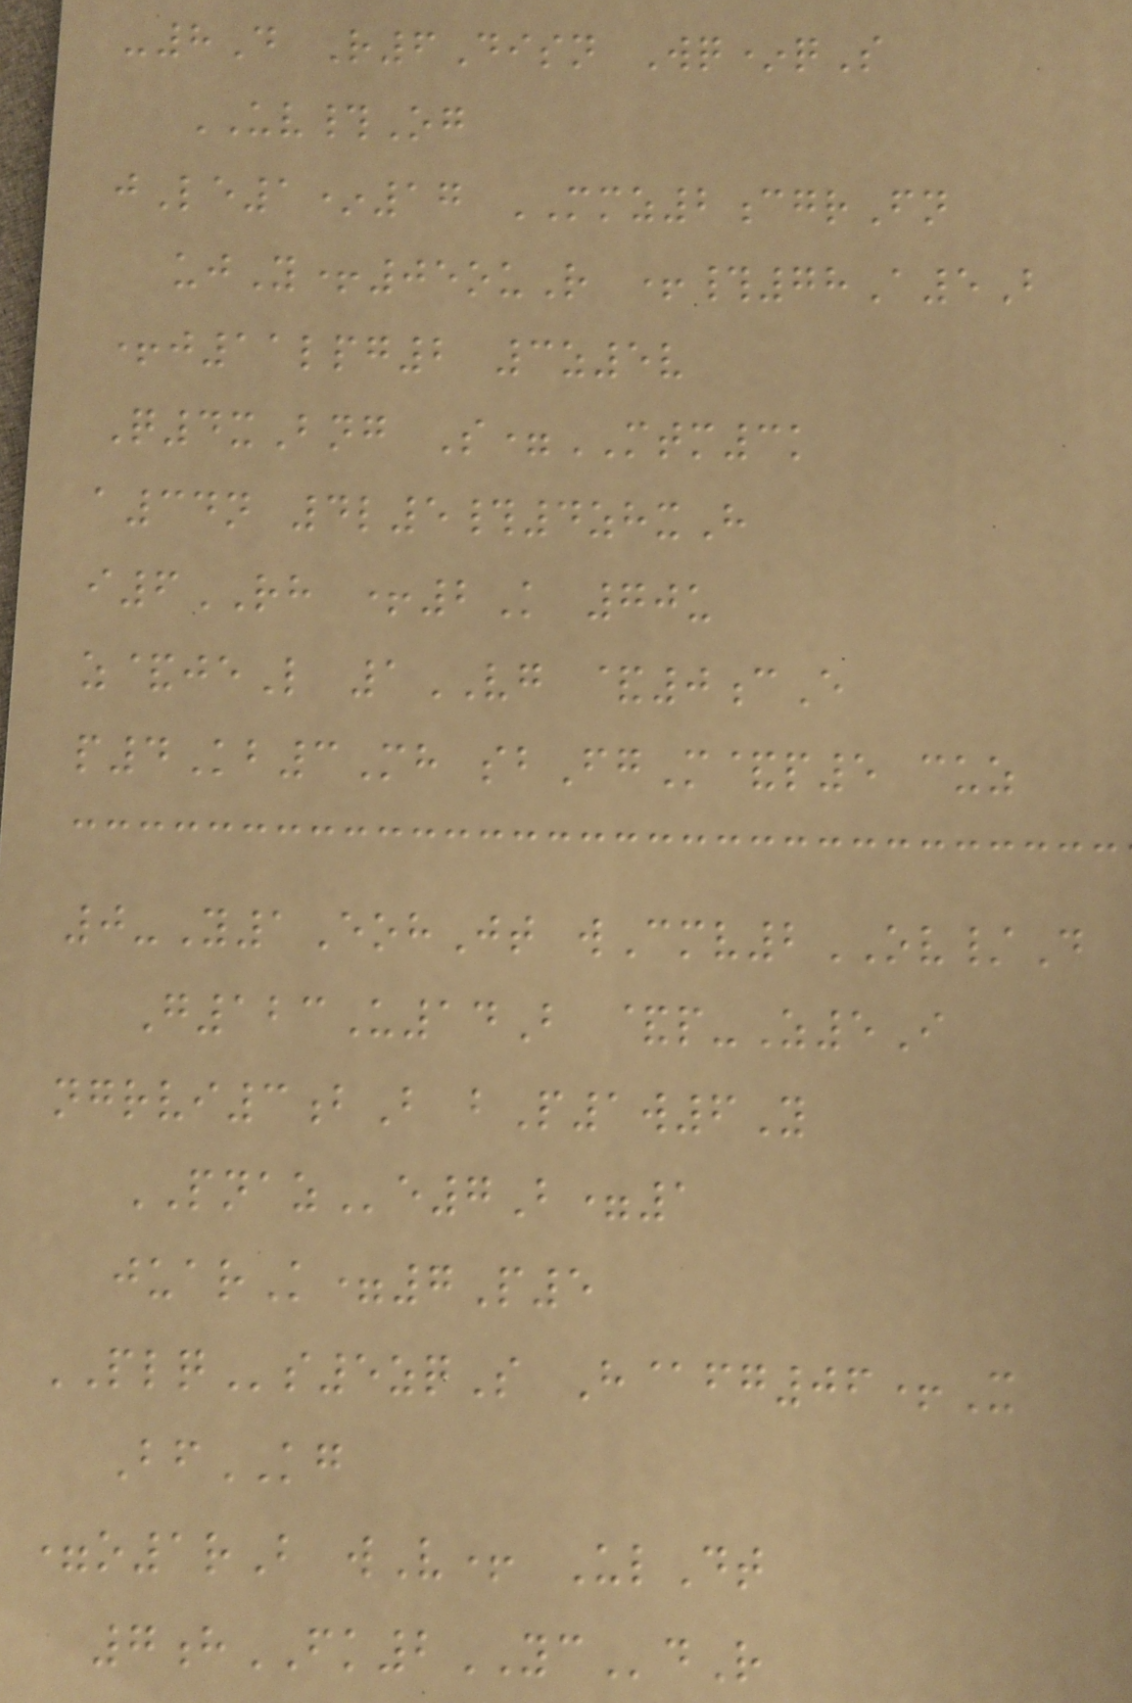-8D R6Disn Wq*qS
UV#Og
jLe1*17 MMZ2cgrFn
ujY+05ouR +#78A5B
+j11lpg2 3z5v
Q4xBng S=MTM3k
a34n 4l5#4zhxH
i6RH +2K 70u
z&jeL 1VG &0cE
p4Kb3Mh sbFgM&p5 cuz
0-Y1EohJt wCmv2OV/D
G123U14B &p-Z5I
ngrvi3bB bP1w6Y
PNAZe7B=1
juarK=7P5
PLQs5zqS H@fg06+X
BfKG
=o1rB wV+ UlDt
7hFK2YCdR
